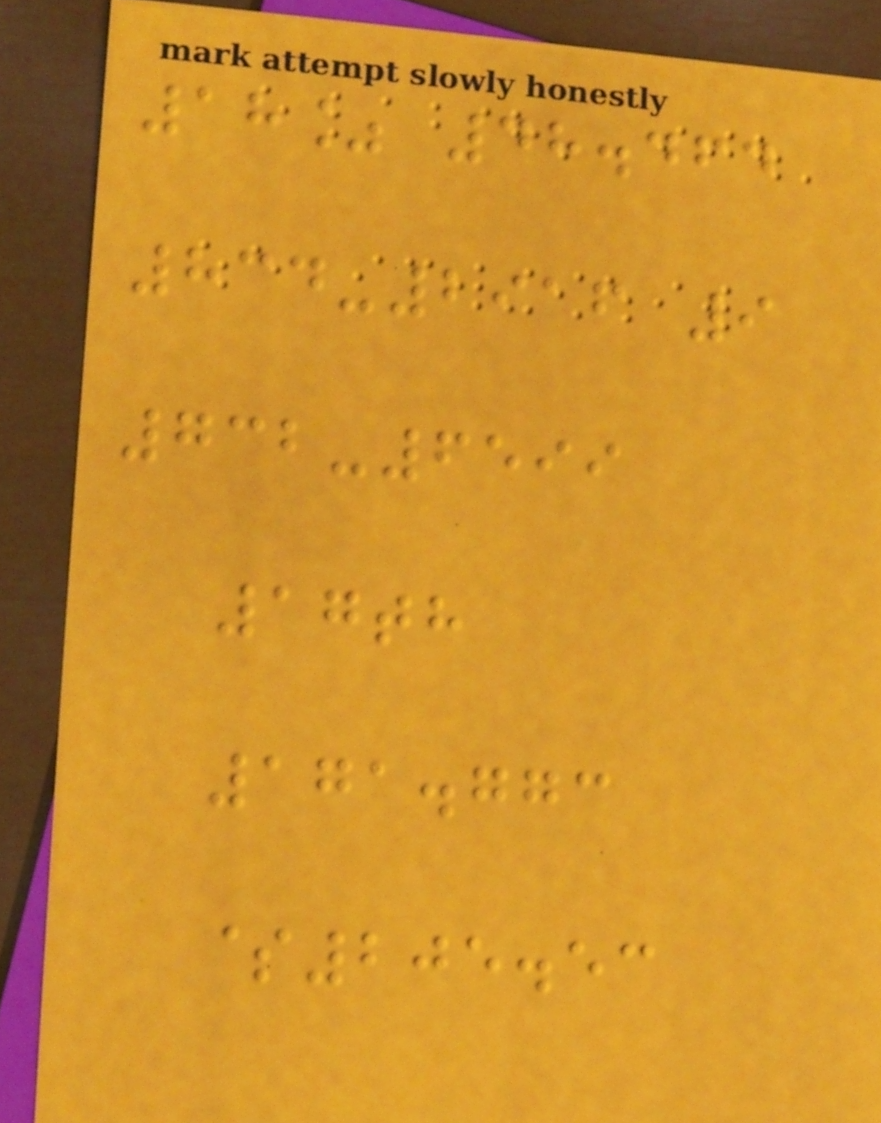18% 48.464
834-2916 9
732-6599
17th
171.773
$205.53
